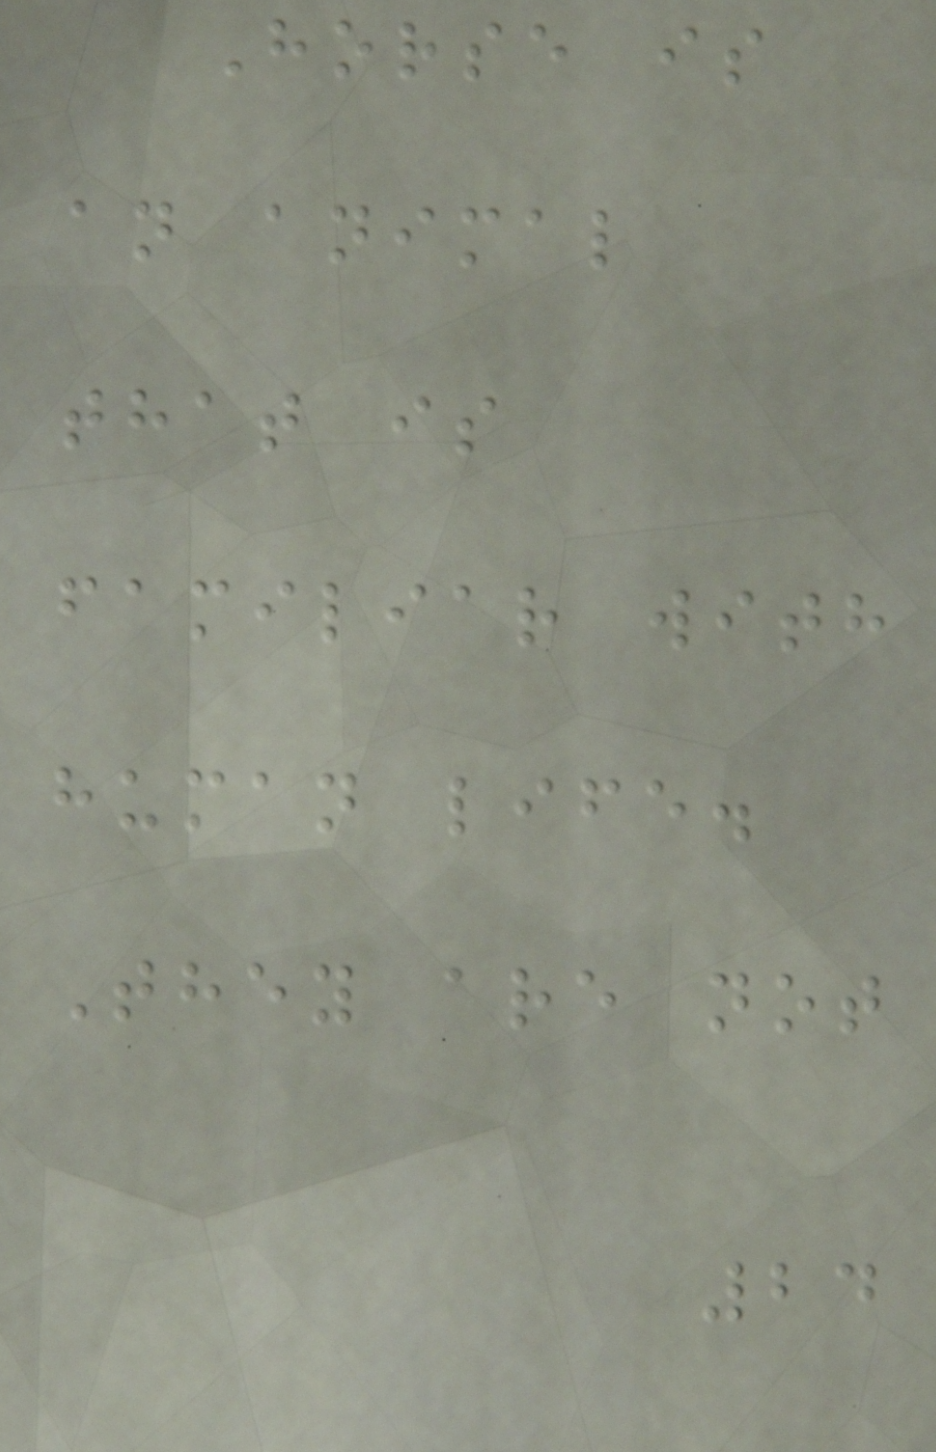Horse is
an animal
that is
familiar with
human life.
They are not
24
